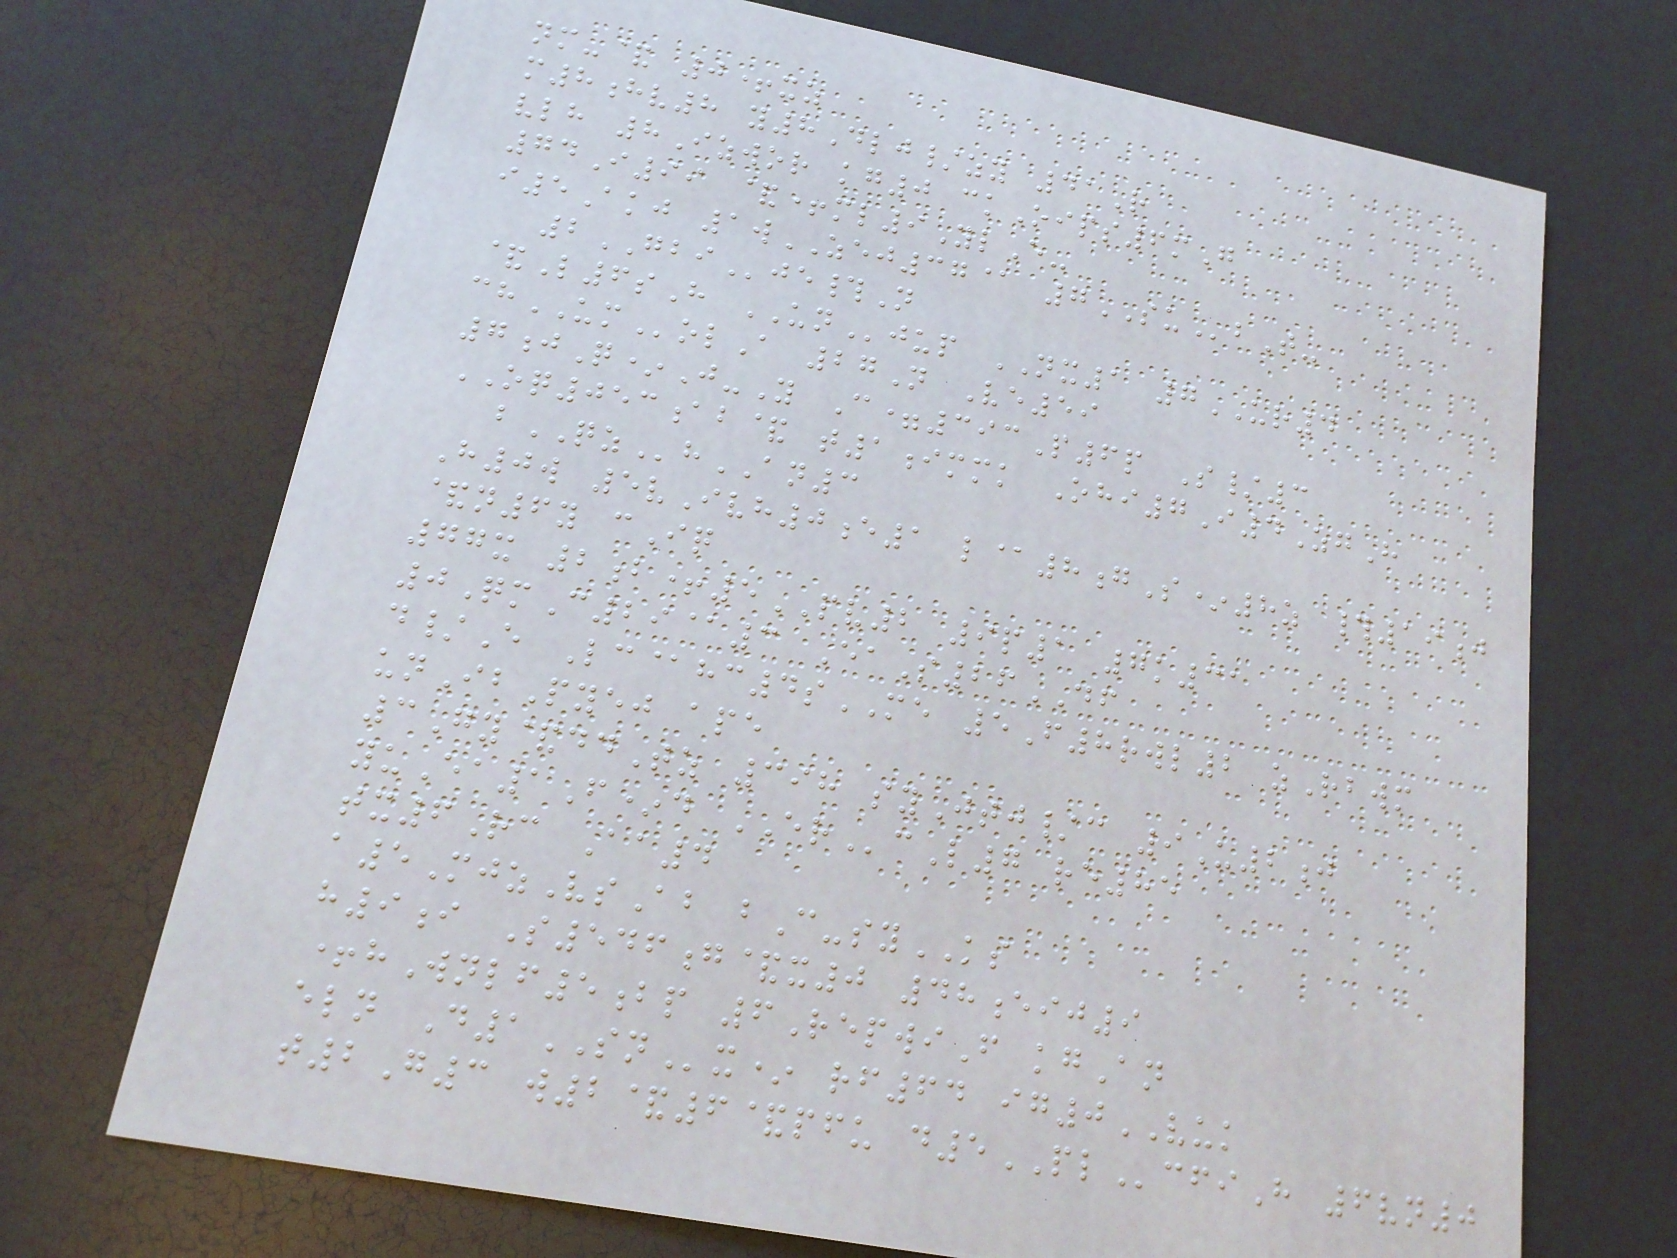nm-& 0+xz
m8hv8 y8Dlj/zy 41R
vlh 8Izwor kg0 ckOips6mG
74I99 &+ml9YlE-
i5Akj 1wZEJ37@ 7SUbT-
2GBIje#N
&L6sH UNjup NX1 7UR4
chUMolA 27N Ve59
7jQ*J-Y C=393P6p S/3
OQ053ab& t1immk Ohi7I4ZgH
bQZhAN3
H0w 5vIvh0e1 l@8gS*8z #19j
&n6y cIq
77x 2b+5PV2 9p1 7k31
0QmC29@3 EaS26DF
d/E Lc@hc4sME 5F8rwl2 zRbwm
unIbPyej ape
3Gy&ddTz 398 syJtj/c 9U2j
yuEa1F*d ERcL7 re85
tx6Rc Aa4
a5MjzVsAb bC-syKS
h9i S546g&x0 48eij9
+hWnlf5bp 6RepwiF kgAn
eln D1SNx* rf64 ig0VUK
t2G3 w2&6&pfu d5PLcfiH 6vn0
